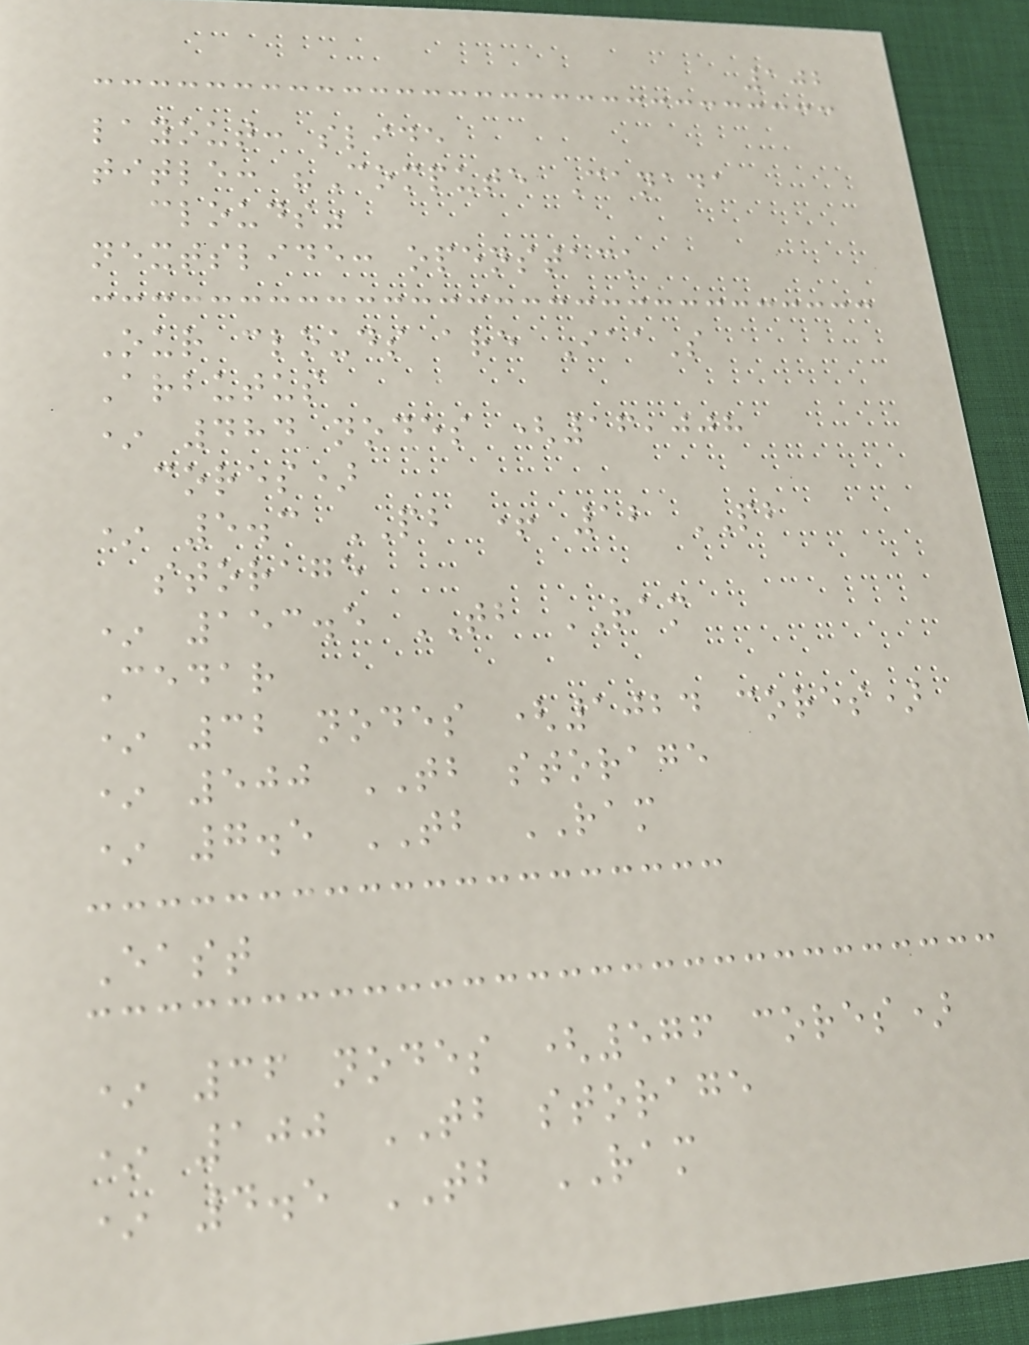102
layout: slide
title: "Compute Canada
clouds"
nextslide: openstack
Our clouds are IaaS
Arbutus
* 484 nodes (16,008
cores)
* 5.3 PB + 12 PB
storage
* 153.5 TB RAM
Cedar
* 32 nodes (1024 cores)
* 500 TB storage
* 7.5 TB RAM
East
* 36 nodes (576 cores)
* 100 TB storage
* 4.5 TB RAM
